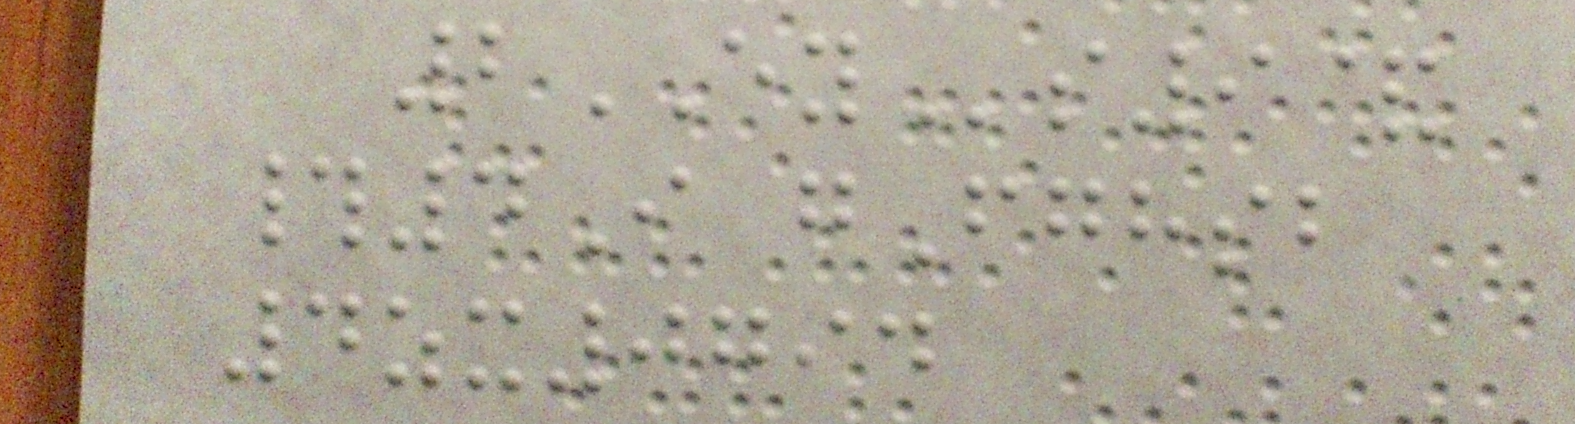2EYs9&
#4I gFghsb
4zx0794
